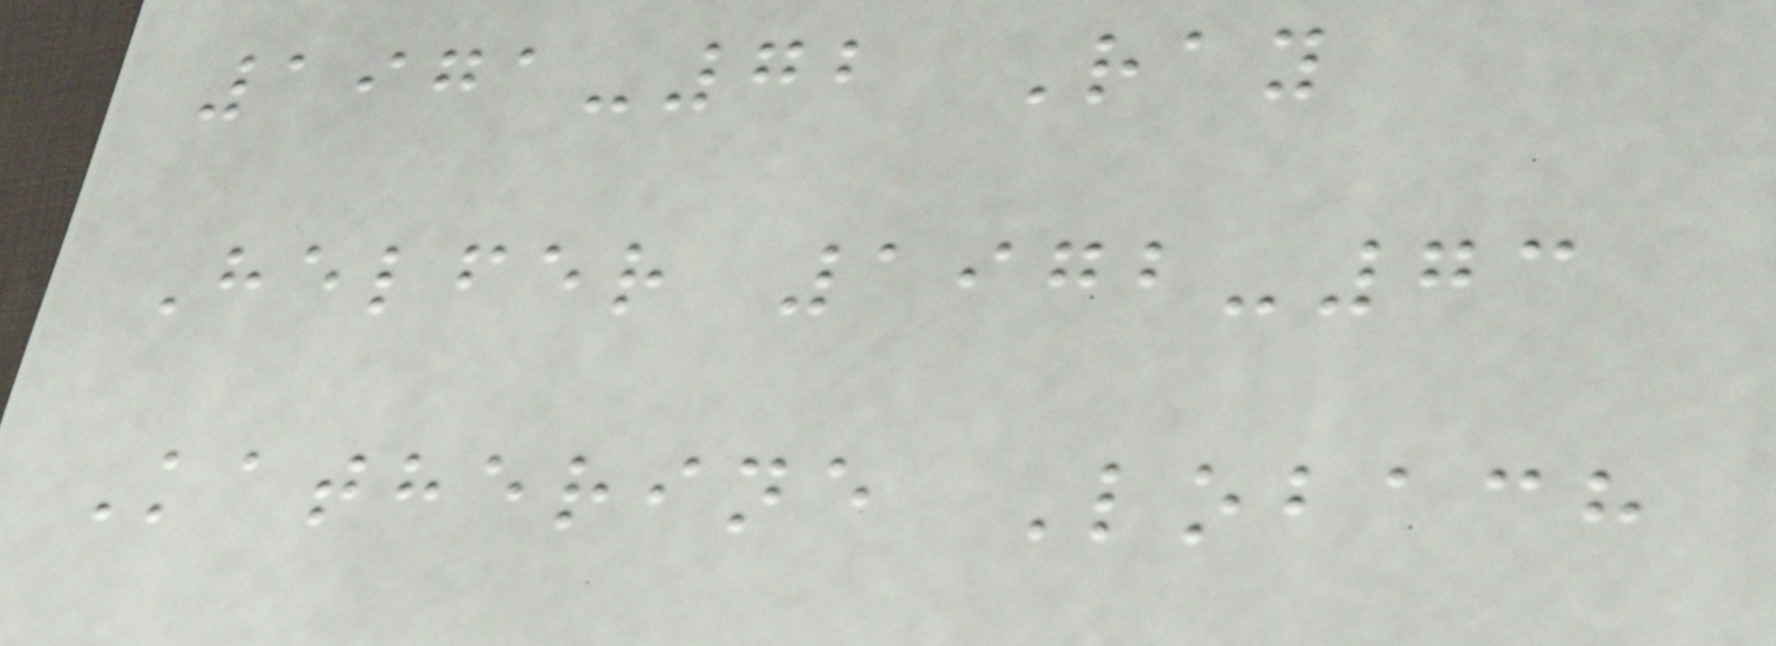1971-72 Ray
Helfer 1972-73
Katherine Lobach
